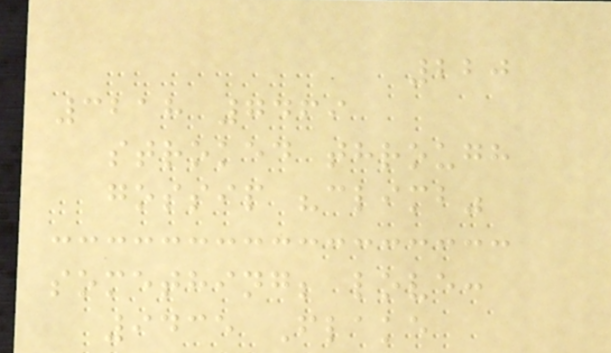220
3218 7469
stroked through
gossip "climb"
something; love:
9435 Flake
